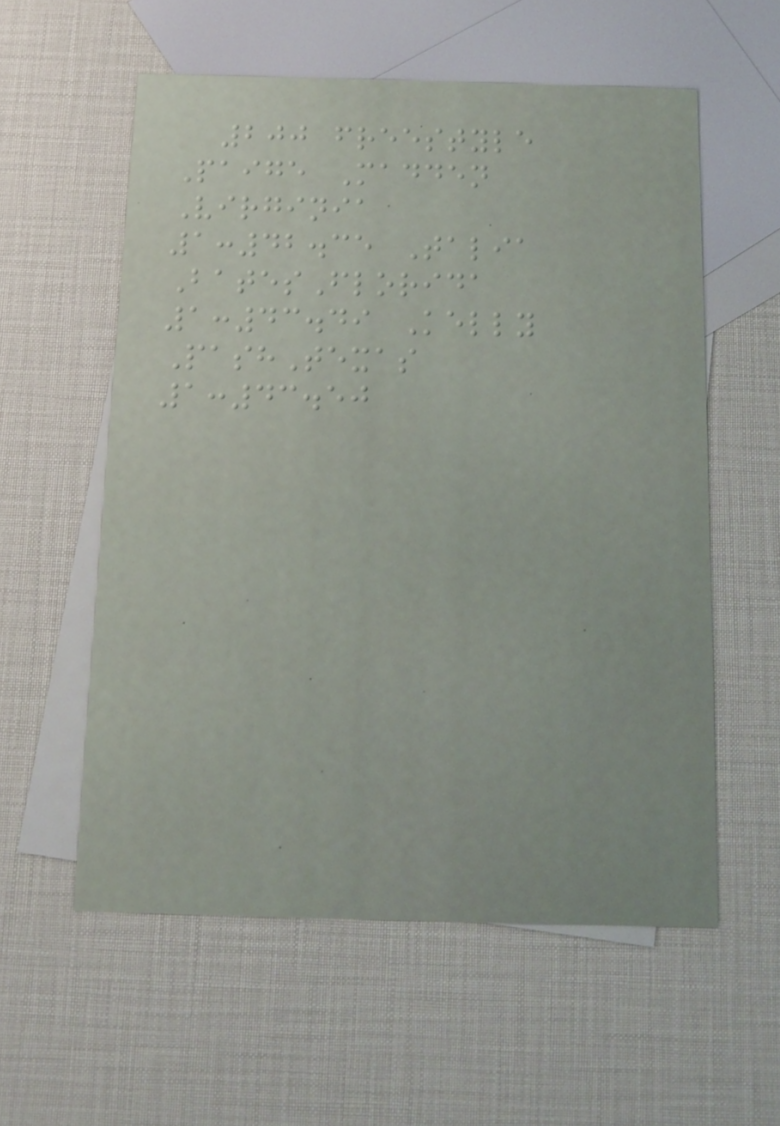200 freestyle
Paige Madden
Virginia
1:42.35 Talia
BatesFlorida
1:43.49 Kelly
PashTexas
1:43.50
